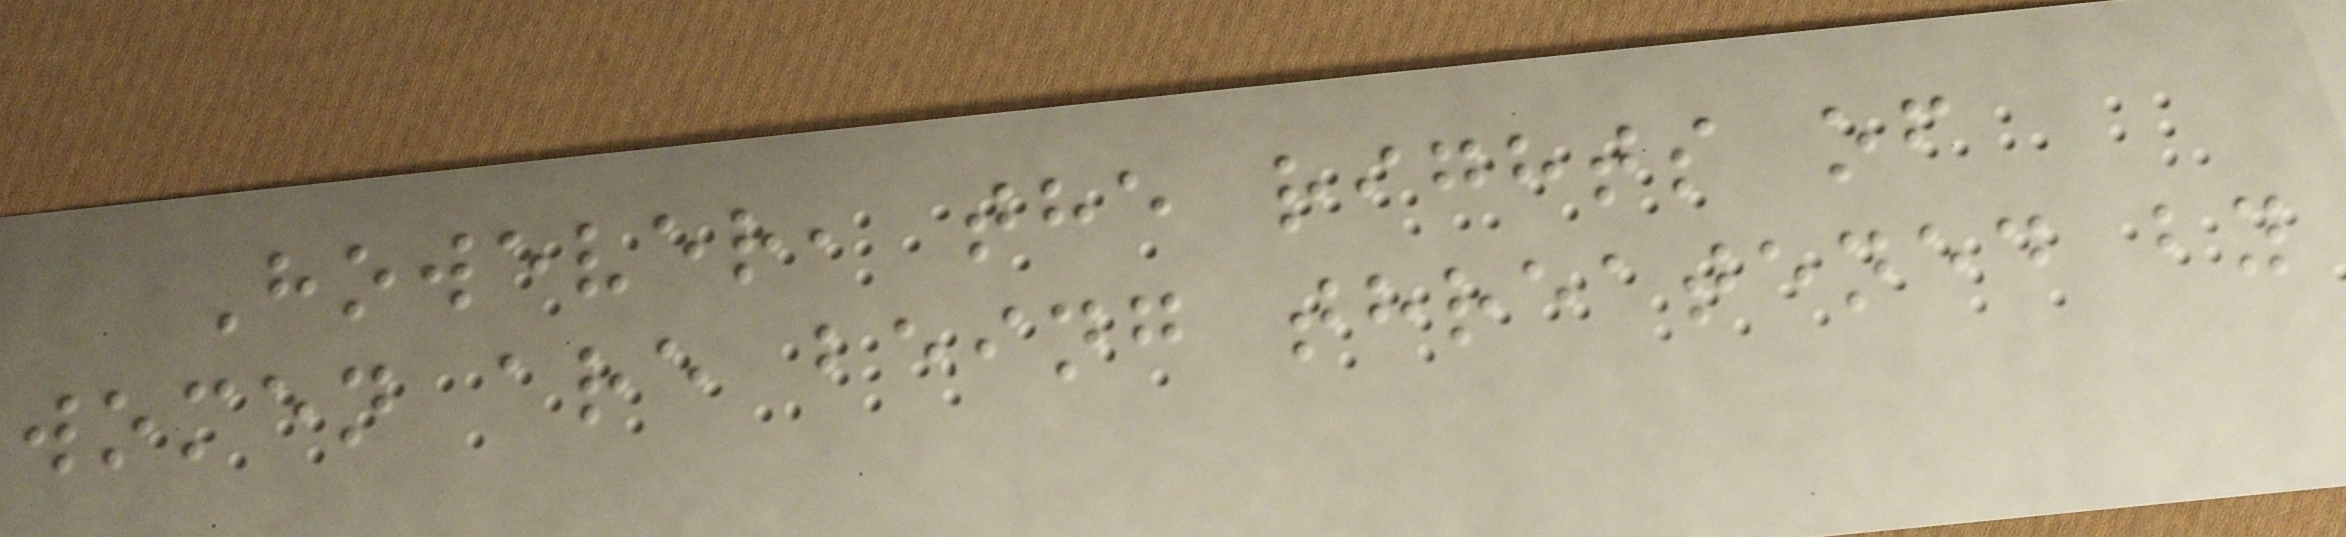However, the rights of
women are being threatened by
